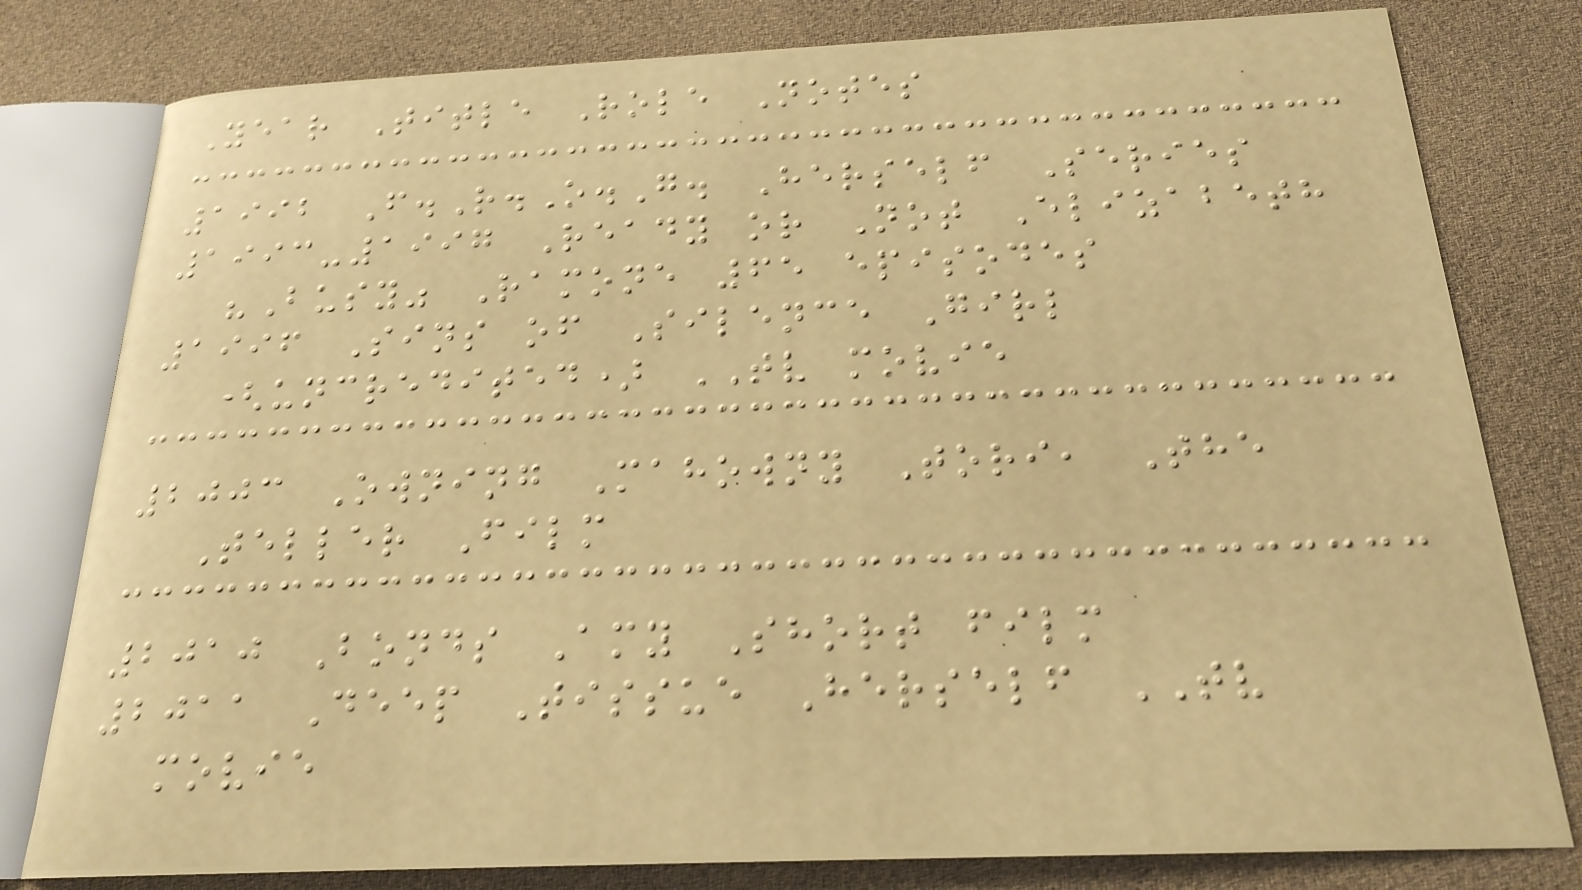Year Title Role Notes
1992 F.R.O.G. Herself Series
1993-1997 Ready or Not Elizabeth
"Busy" Ramone 65 episodes
1996 Sins of Silence Girl
(uncredited) TV movie
2003 Owning Mahowny Tori, The
Teller Film
2010 Bonds Amy Short film
2011 Deep Tissue Herself TV
movie
